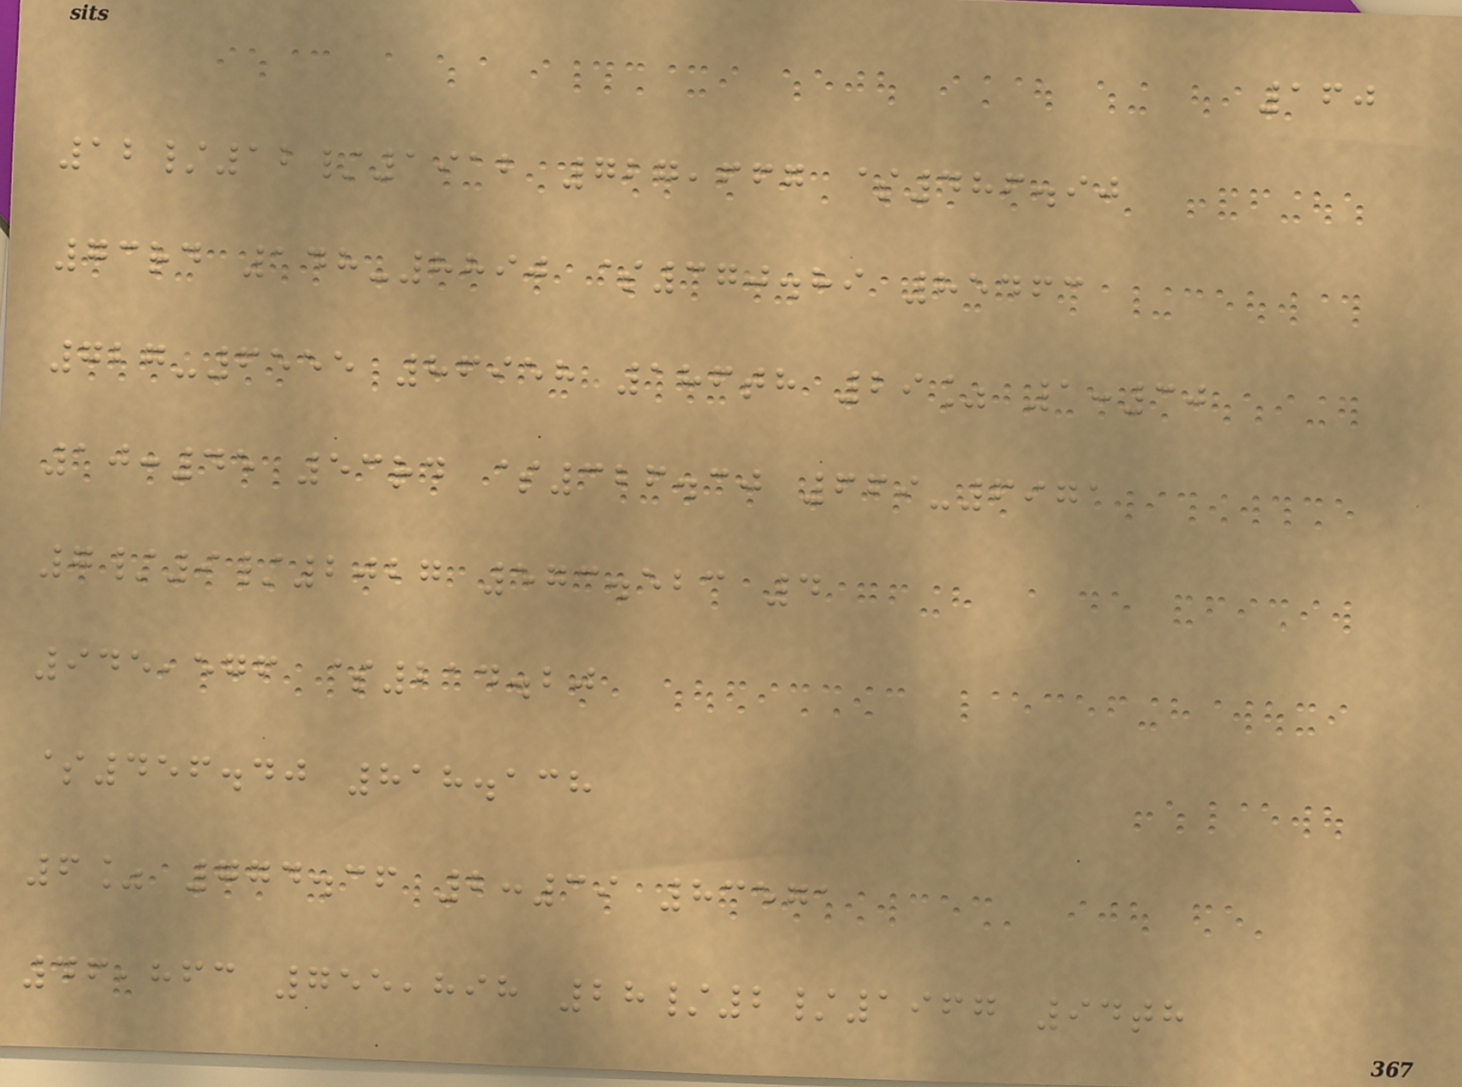160
12/12/1912 727,667 $486.90
73rd 148-8890 $370.89 85463
727-6555 86958 186th 29% 1:30
10:45 53rd $326.30 669-6971
7/9/2027 573.523 4
945,576 $214.20
$456.40 818.138
6% 774.36 2:39 83571
46,863 755,898 28/2/1967 94th
